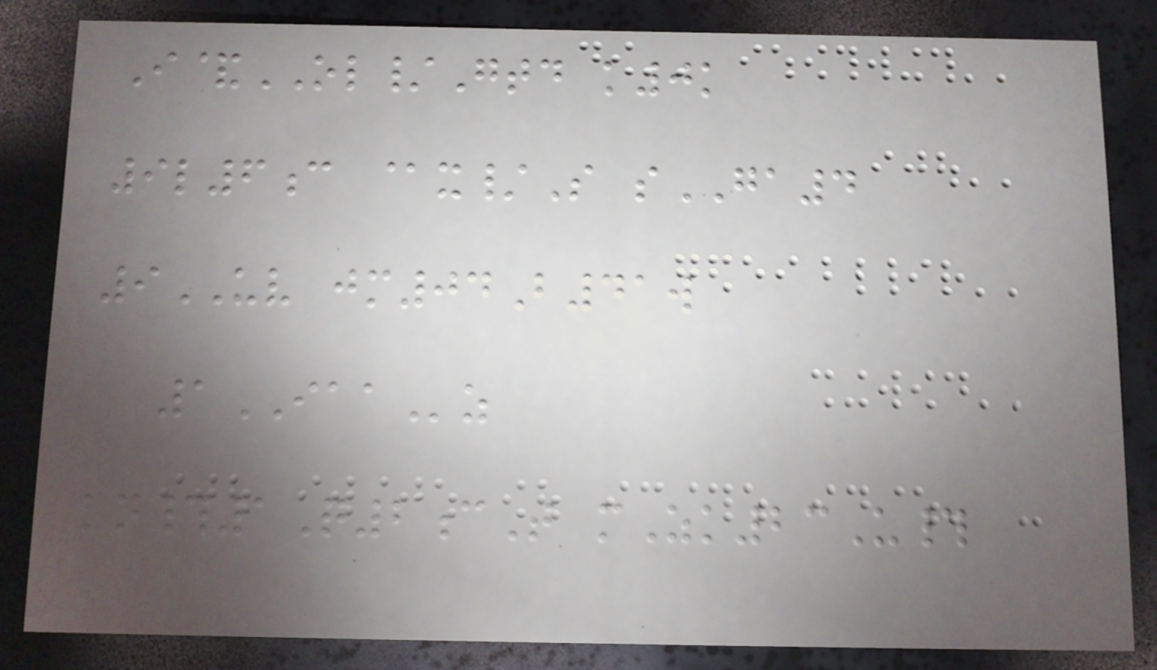I&OL/Gtd k0k
9l6c @x/S sGA4
9UV jm04B41w
1IAAz
kn#1Q2cT mZk23U#
